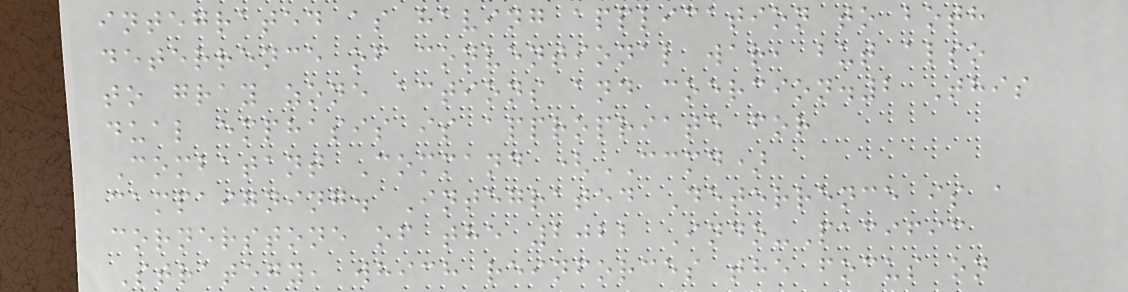integrated as having application to both
deterrence of conventional war, but also
to gray zone actions and coercion.2 This
dual emphasis is appropriate for
Combatant Command (CCMD)
campaigning. Integrated Deterrence is a
cornerstone of the 2022 Indo-Pacific
Strategy, which reinforces the focus on
